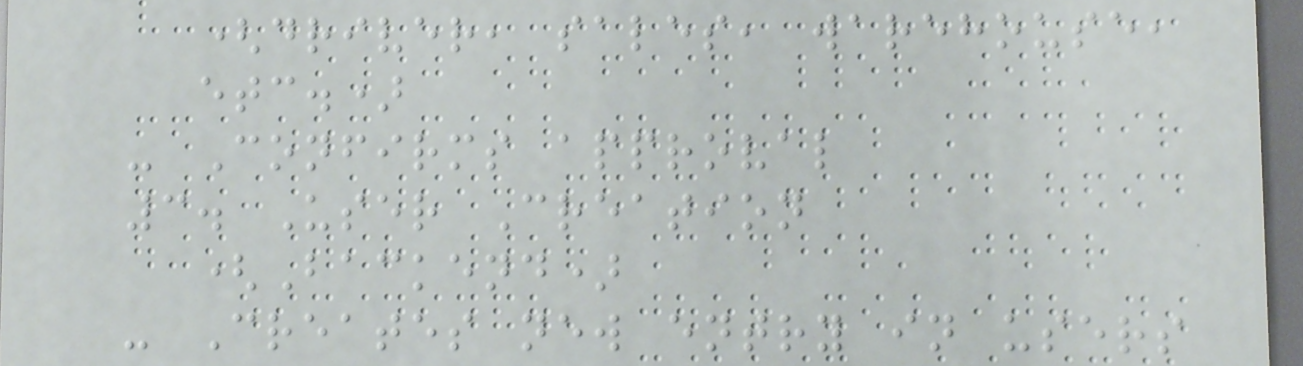(driver, sales, warehouse,
etc.)
- Confirms approval
3. User Creation
(Backend)
- Creates new entry in users
